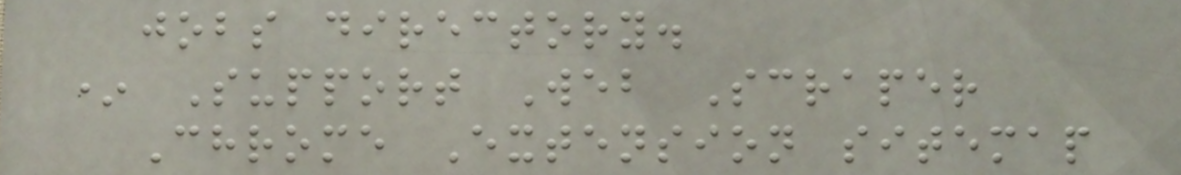jobs directory.
* Support Web Scraper
Chrome Extension sitemap
